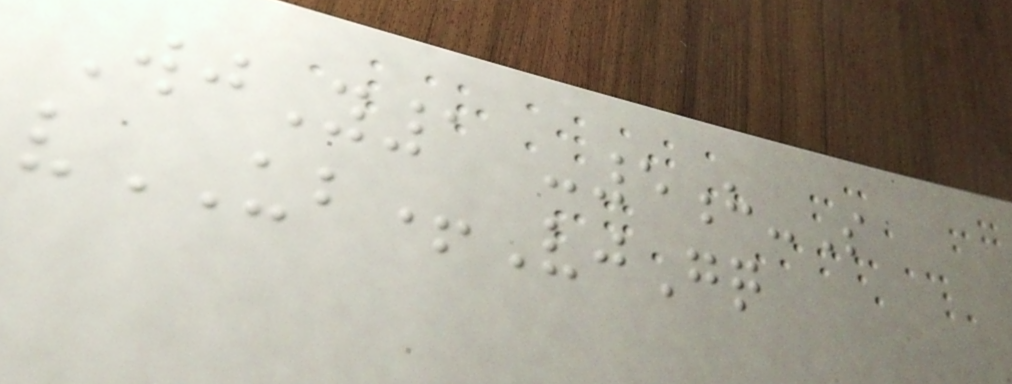WjY1 -5h-S
vUB+VjGq
